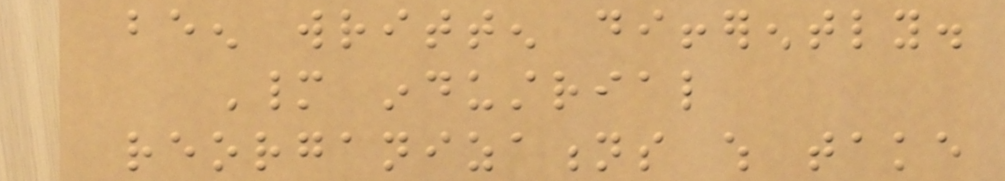been written differently.
Many industrial
reorganizations which take
